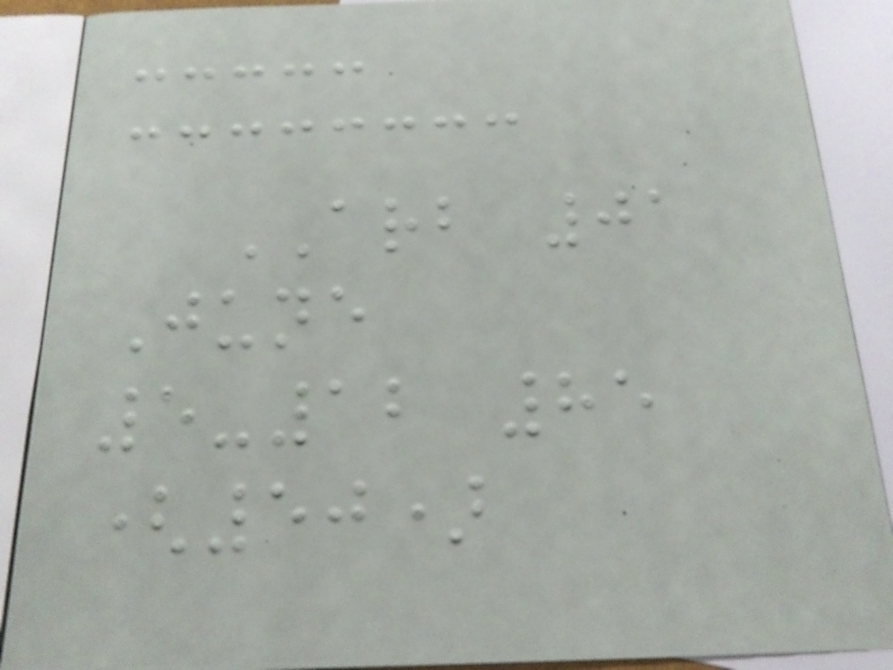ARB 01
June
5-12 85
(50)
